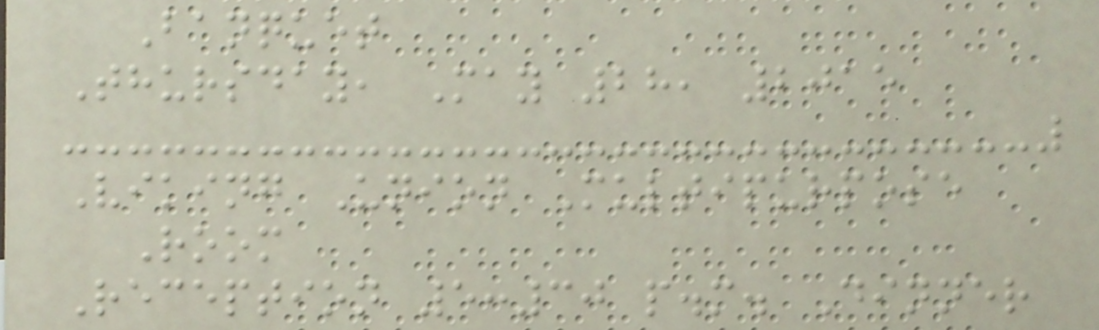Banquet
Thursday, May 28, 2015
Viking Union Multipurpose
Room
Reception 5:30 p.m. Dinner
